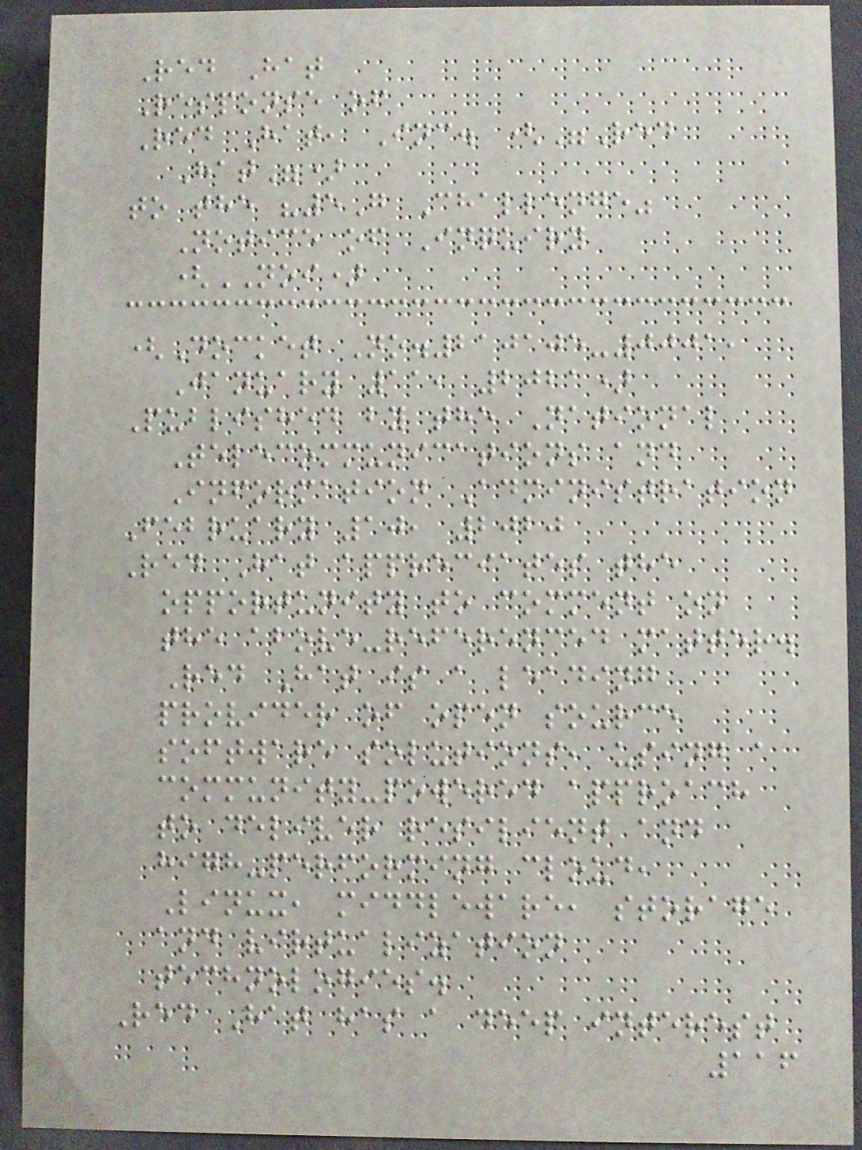Red Hat
Response of
Red Hat, Inc. ("Red
Hat")
to the "5G Challenge"
Notice of Inquiry
(NOI)
(Docket No.210105-0001,
January 11, 2021)
Published by the National
Telecommunications and
Information Administration
February 10, 2020
Red Hat appreciates the
opportunity to comment on
the above-referenced matter.
Red Hat is a leading
provider of open source
software solutions, using a
community-powered approach
to deliver resilient and
high-performing cloud,
Linux, middleware, storage
and virtualization
technologies.
Red Hat has a deep interest
116
